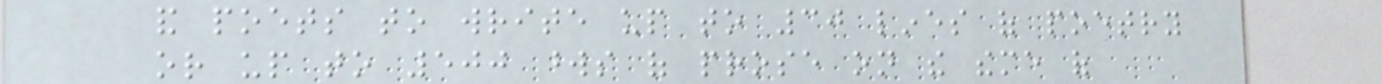and poets to write up to 30 lines of poetry
or up to 500 words of prose on the theme of
